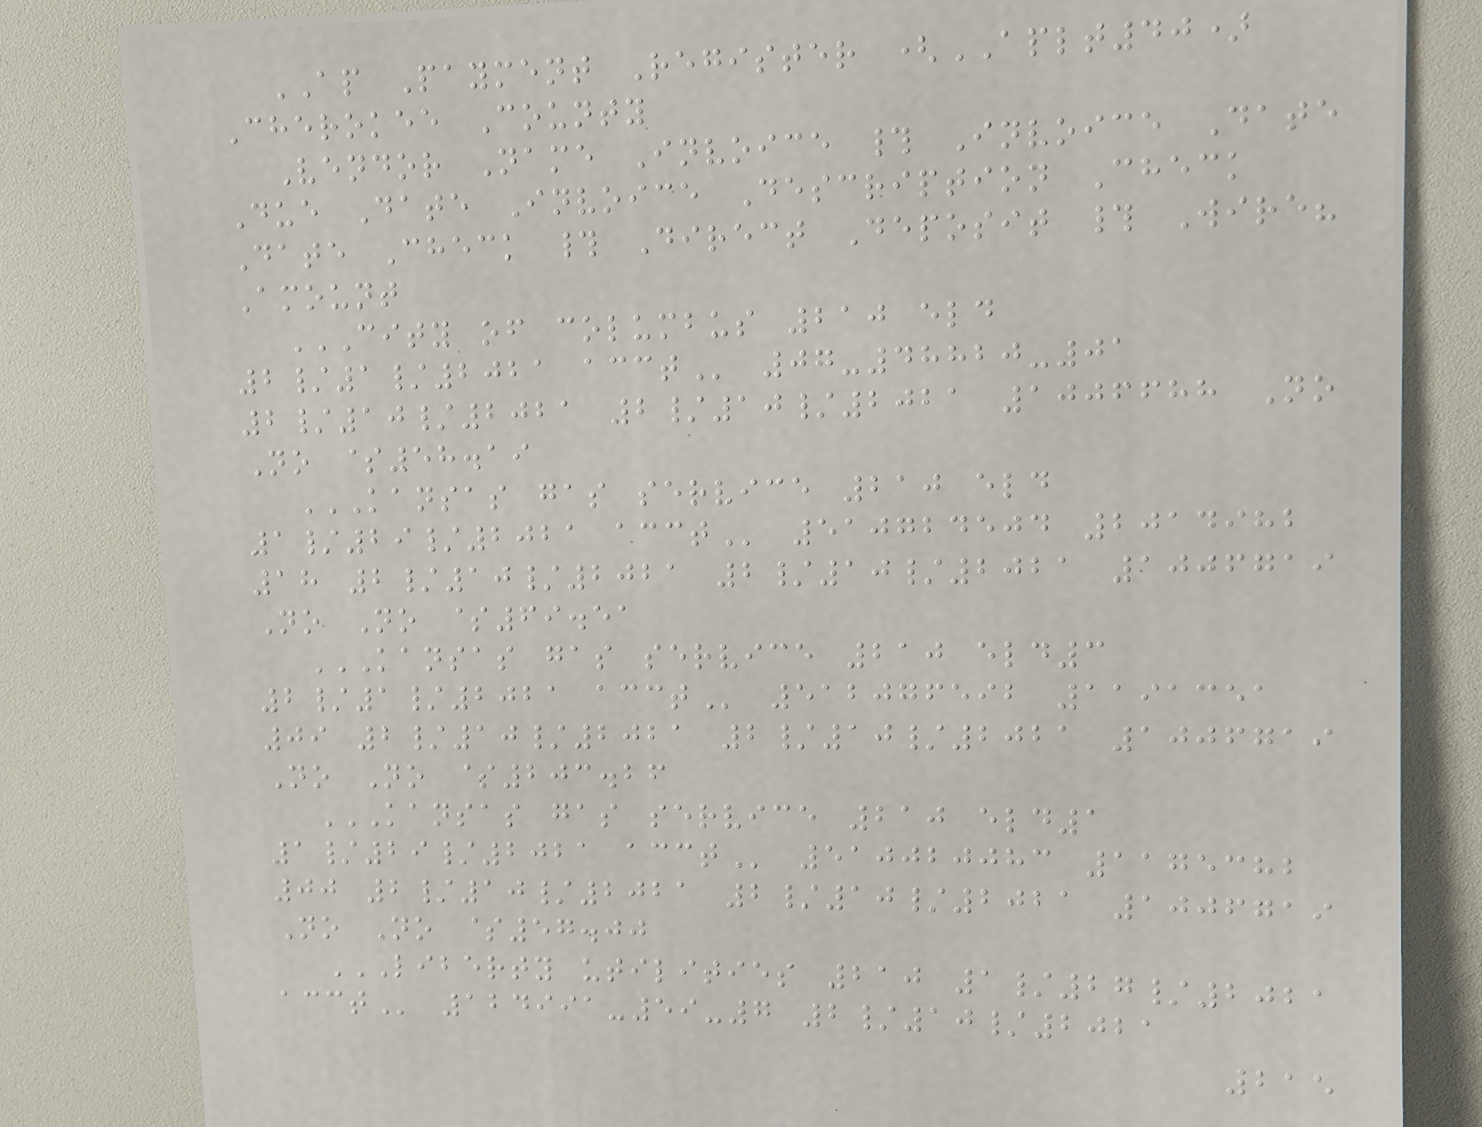AP Payment Register (APLT40)
Cherokee County
Vendor Name Invoice # Invoice Date
Due Date Invoice Description Check
Date Check # Direct Deposit # Wire?
Amount
CITY OF COLUMBUS 210 ELD
2/1/2021 ACCT 07-48820-01
2/10/2021 2/10/2021 1006688 No
No $58.19
KANSAS GAS SERVICE 210 ELD
1/29/2021 ACCT 510724504 2014982
18 2/10/2021 2/10/2021 1006719
No No $69.51
KANSAS GAS SERVICE 210 ELD3
2/1/2021 ACCT 512076592 1191351
09 2/10/2021 2/10/2021 1006719
No No $203.26
KANSAS GAS SERVICE 210 ELD1
1/29/2021 ACCT 510020083 1175382
00 2/10/2021 2/10/2021 1006719
No No $57.00
LIBERTY UTILITIES 210 1/27/2021
ACCT 124991-59-7 2/10/2021
215
